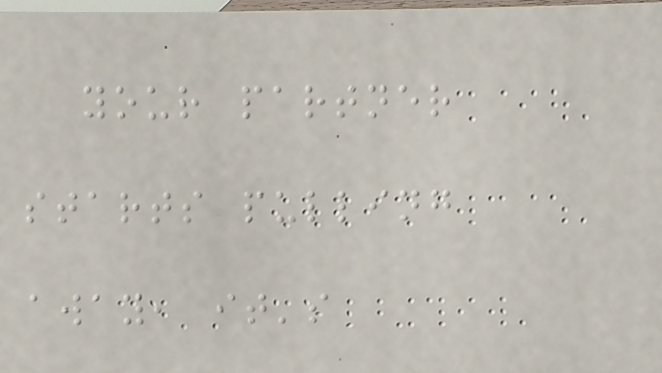your partner
starts pulling
away, it's
